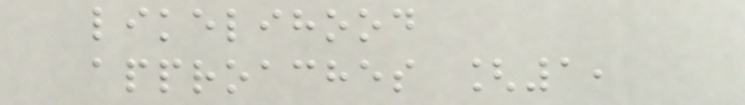likelihood
approaches [1,
